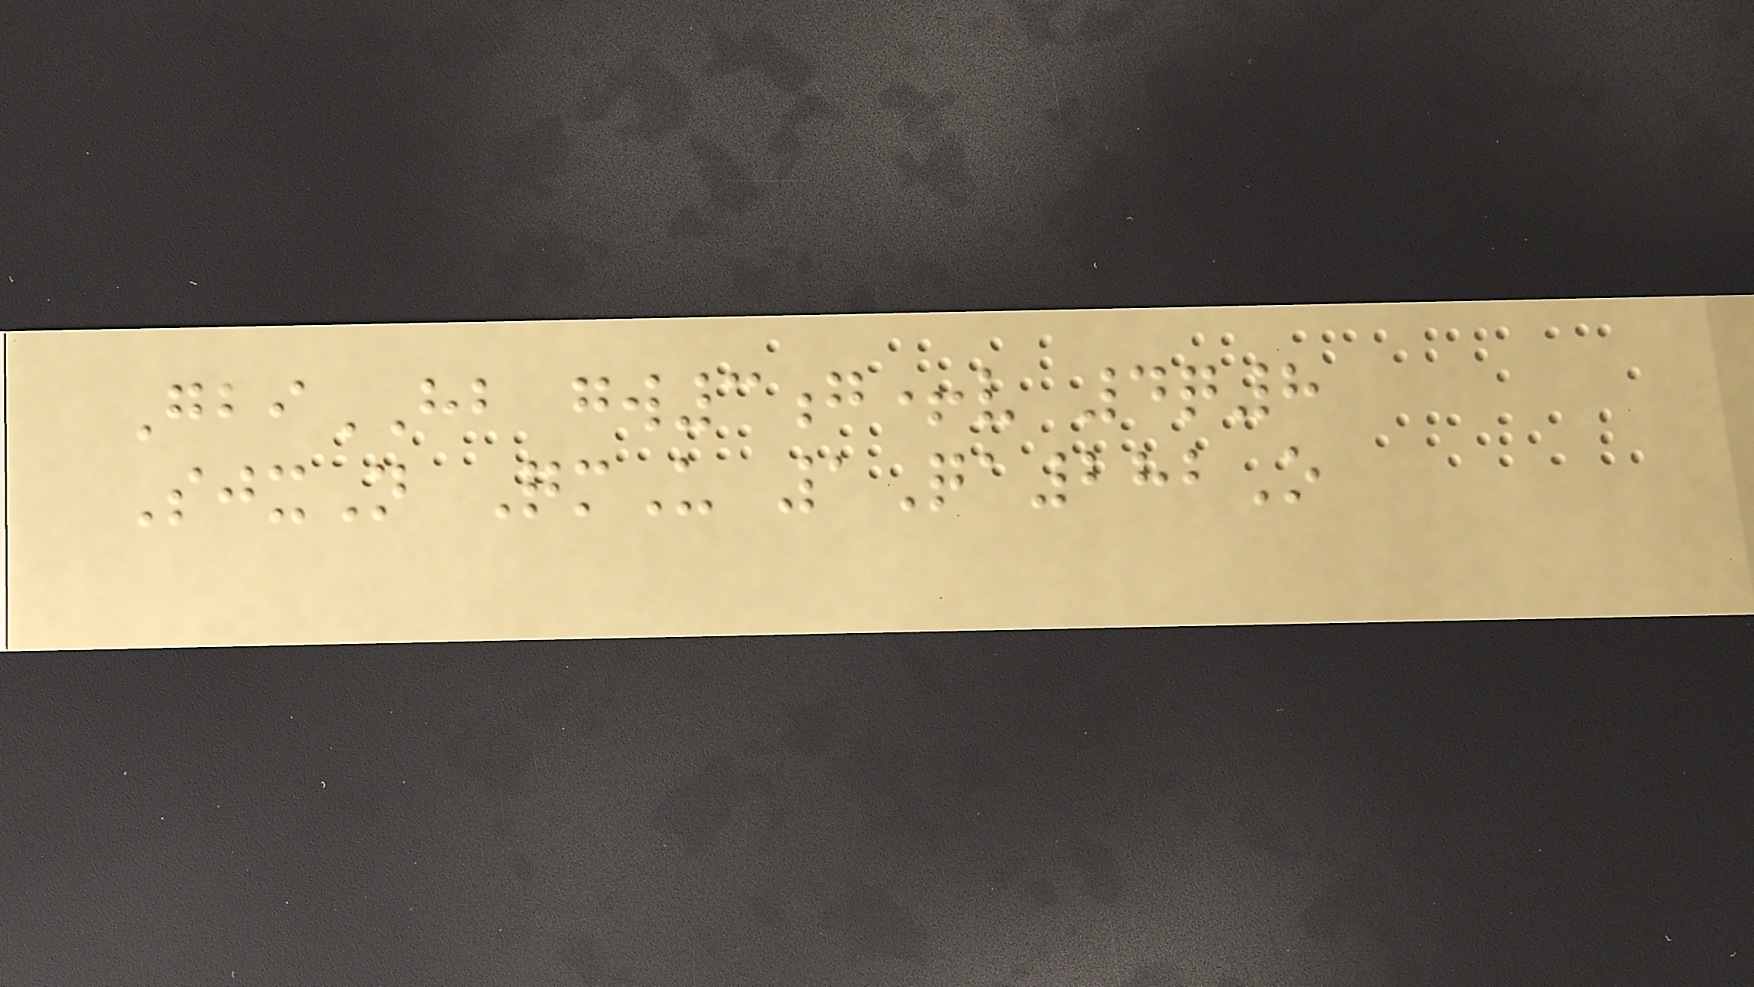GbiHB gw3g+v 4q8
SjxN QmU 1Qa282O
